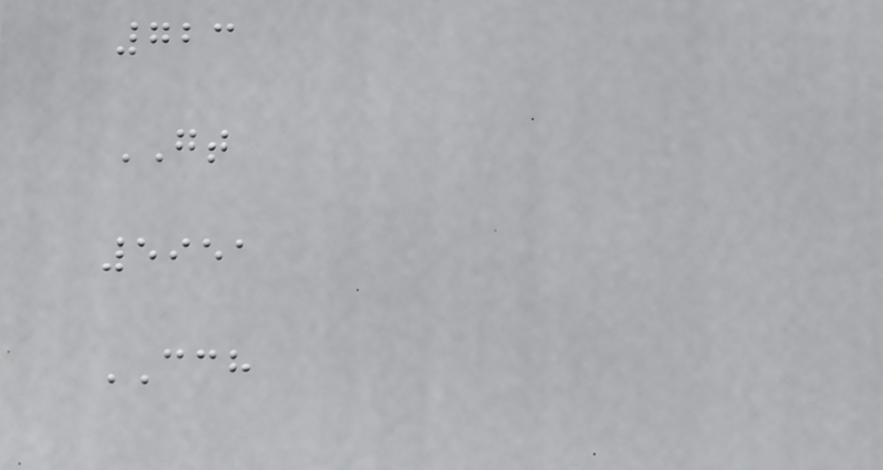723
GT
5951
CCH
